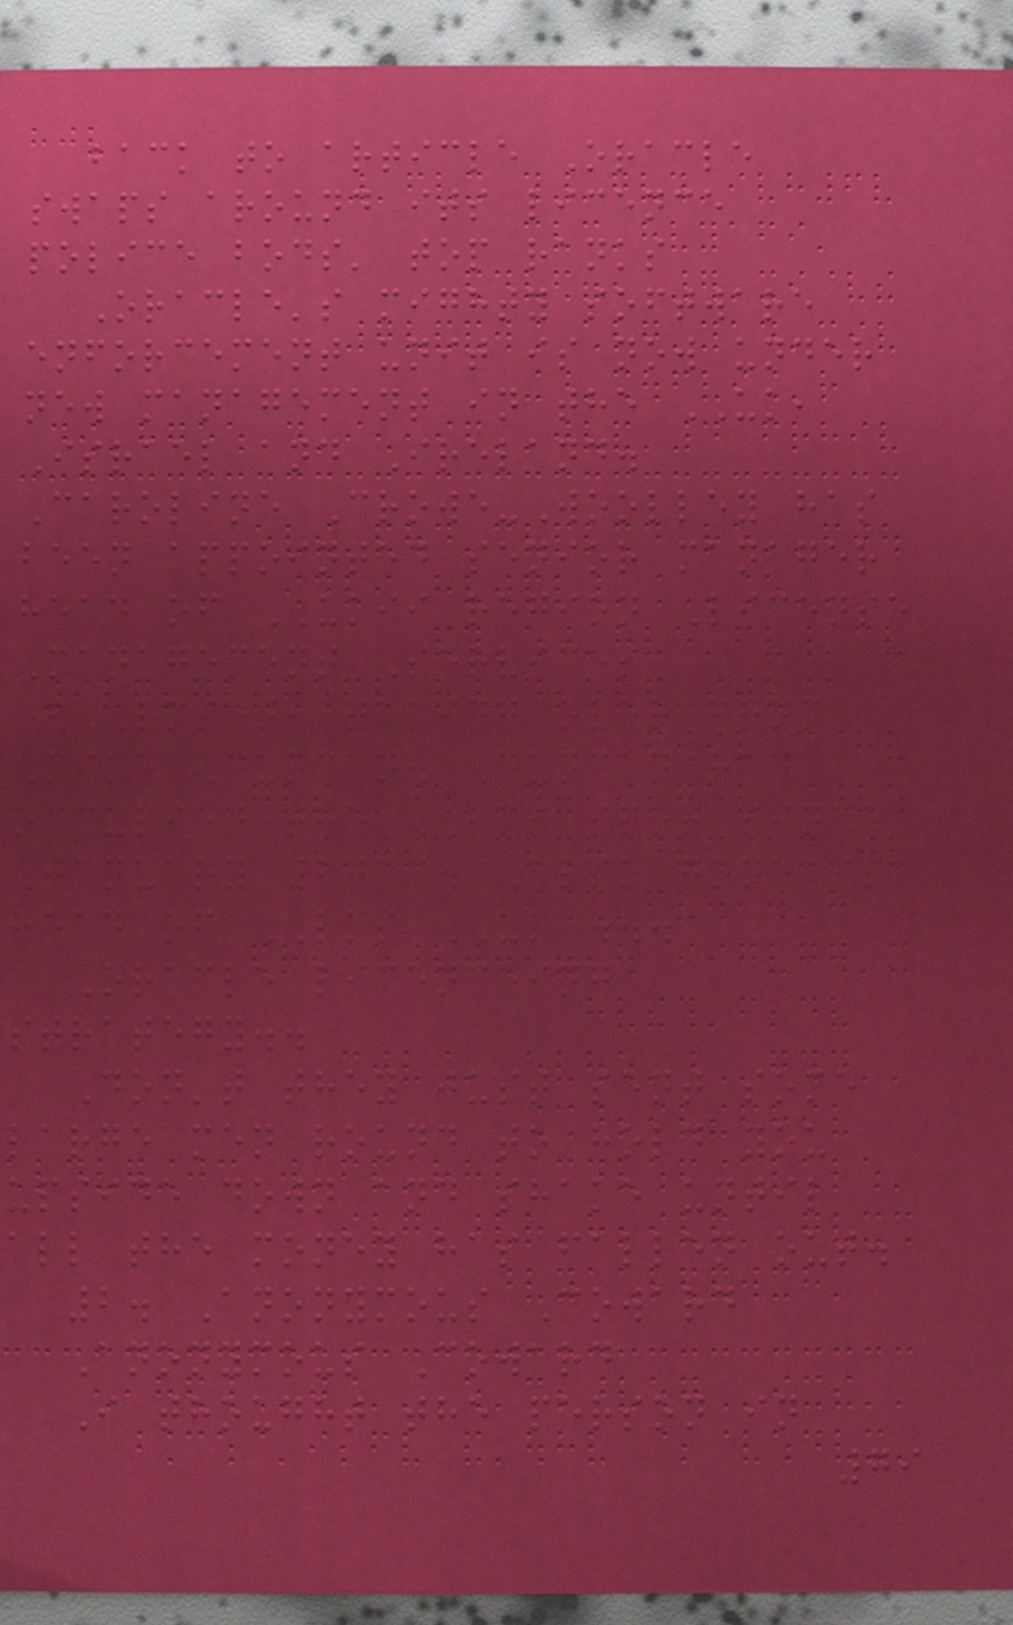back to article Oracle
swaps around its licence
police bods' top ranks
Oracle's mighty software
enforcement unit is now under
new management in the UK,
Israel and Ireland.
Caroline Crowe-Woolley has
been appointed senior manager
head of UKII region License
Management Services
(LMS), taking over from
Mike Duncan. Duncan had
occupied the LMS spot since
January 2013. Also gone is
head of LMS UK ...
Oracle licenceing
strategy..
Don't they just sent some
large men round to hold you
upside down and shake until
all the money has fallen out.
2. Anonymous Coward
Anonymous Coward
I thought the person in
79
